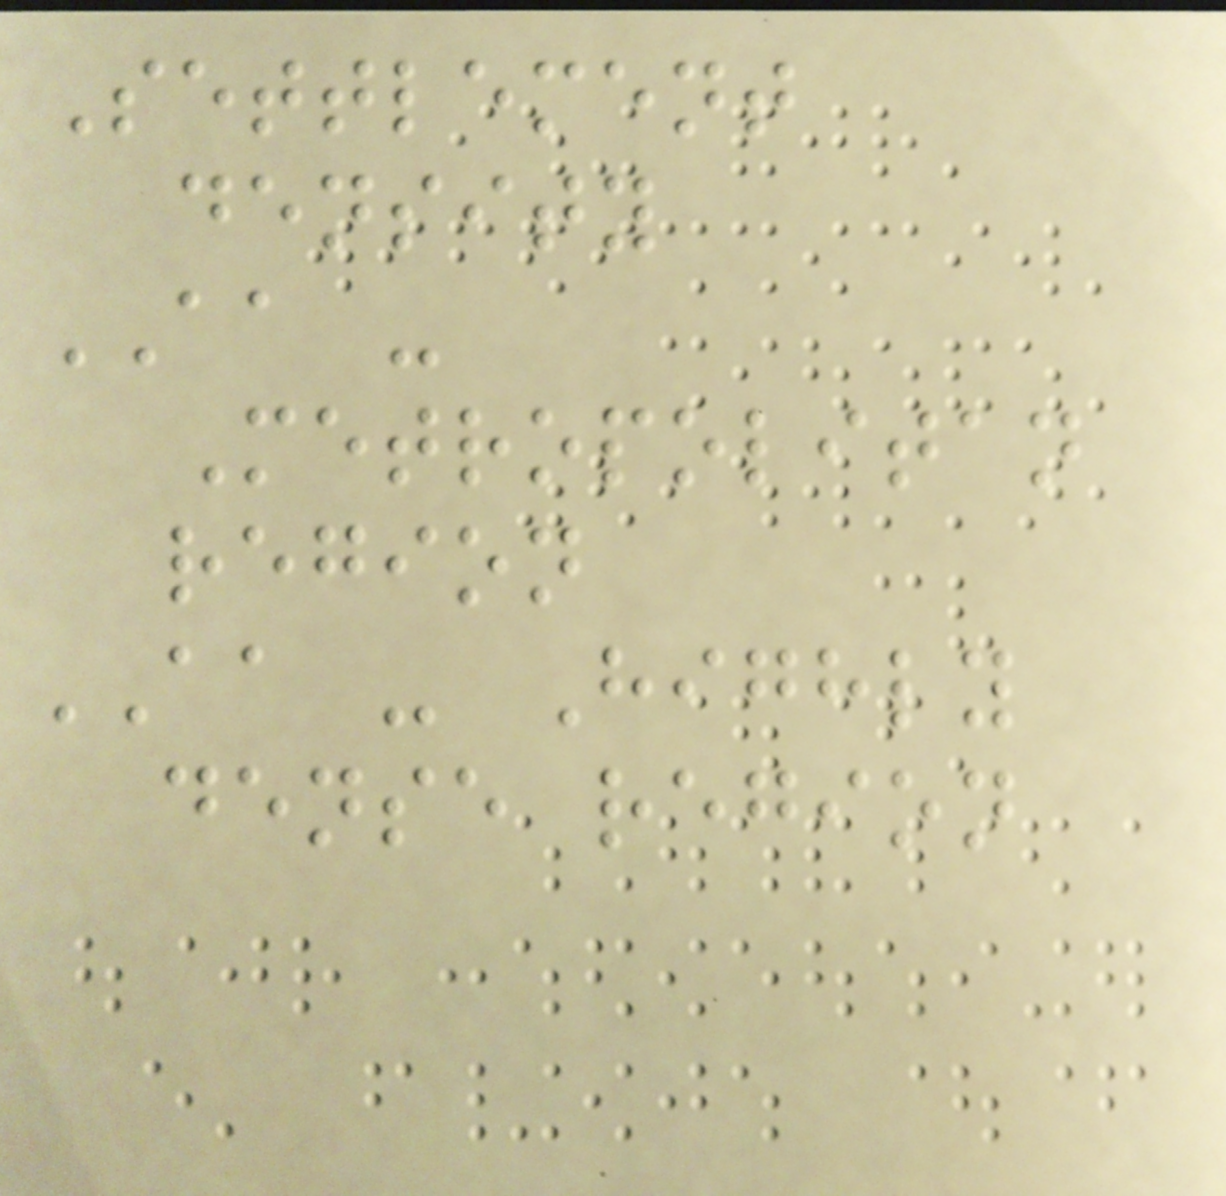Settlement
density
AA -
Metropolitan
region
AA - Highly
dense region
